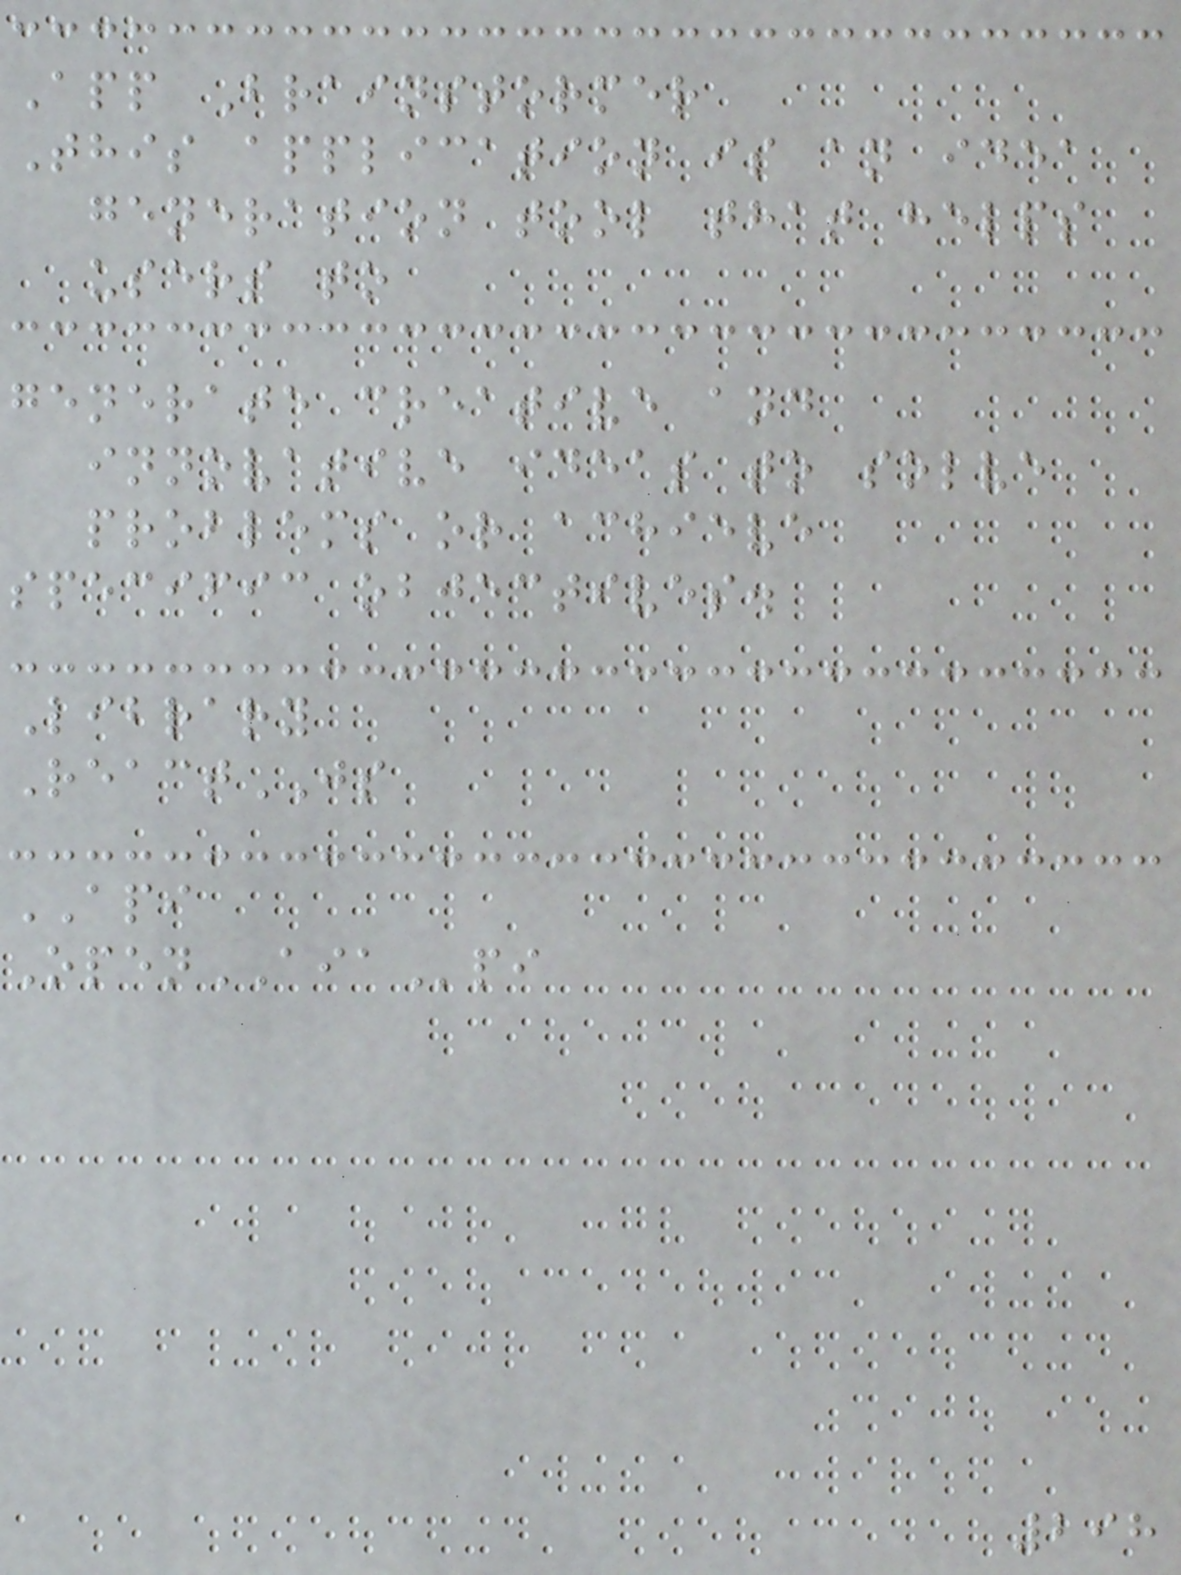App Brainstormer
This application is an idea
generation tool that helps
users to
generate creative and
innovative ideas to solve
problems or achieve
specific objectives.
Library
ReactJS
API
OpenAIApi
298
